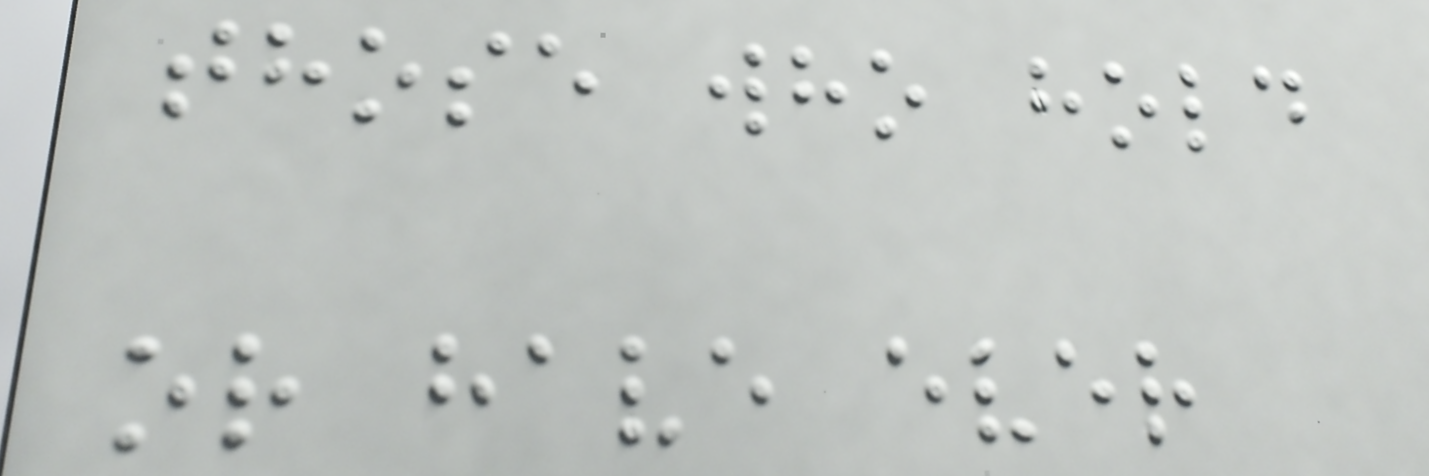those who hold
or have ever
